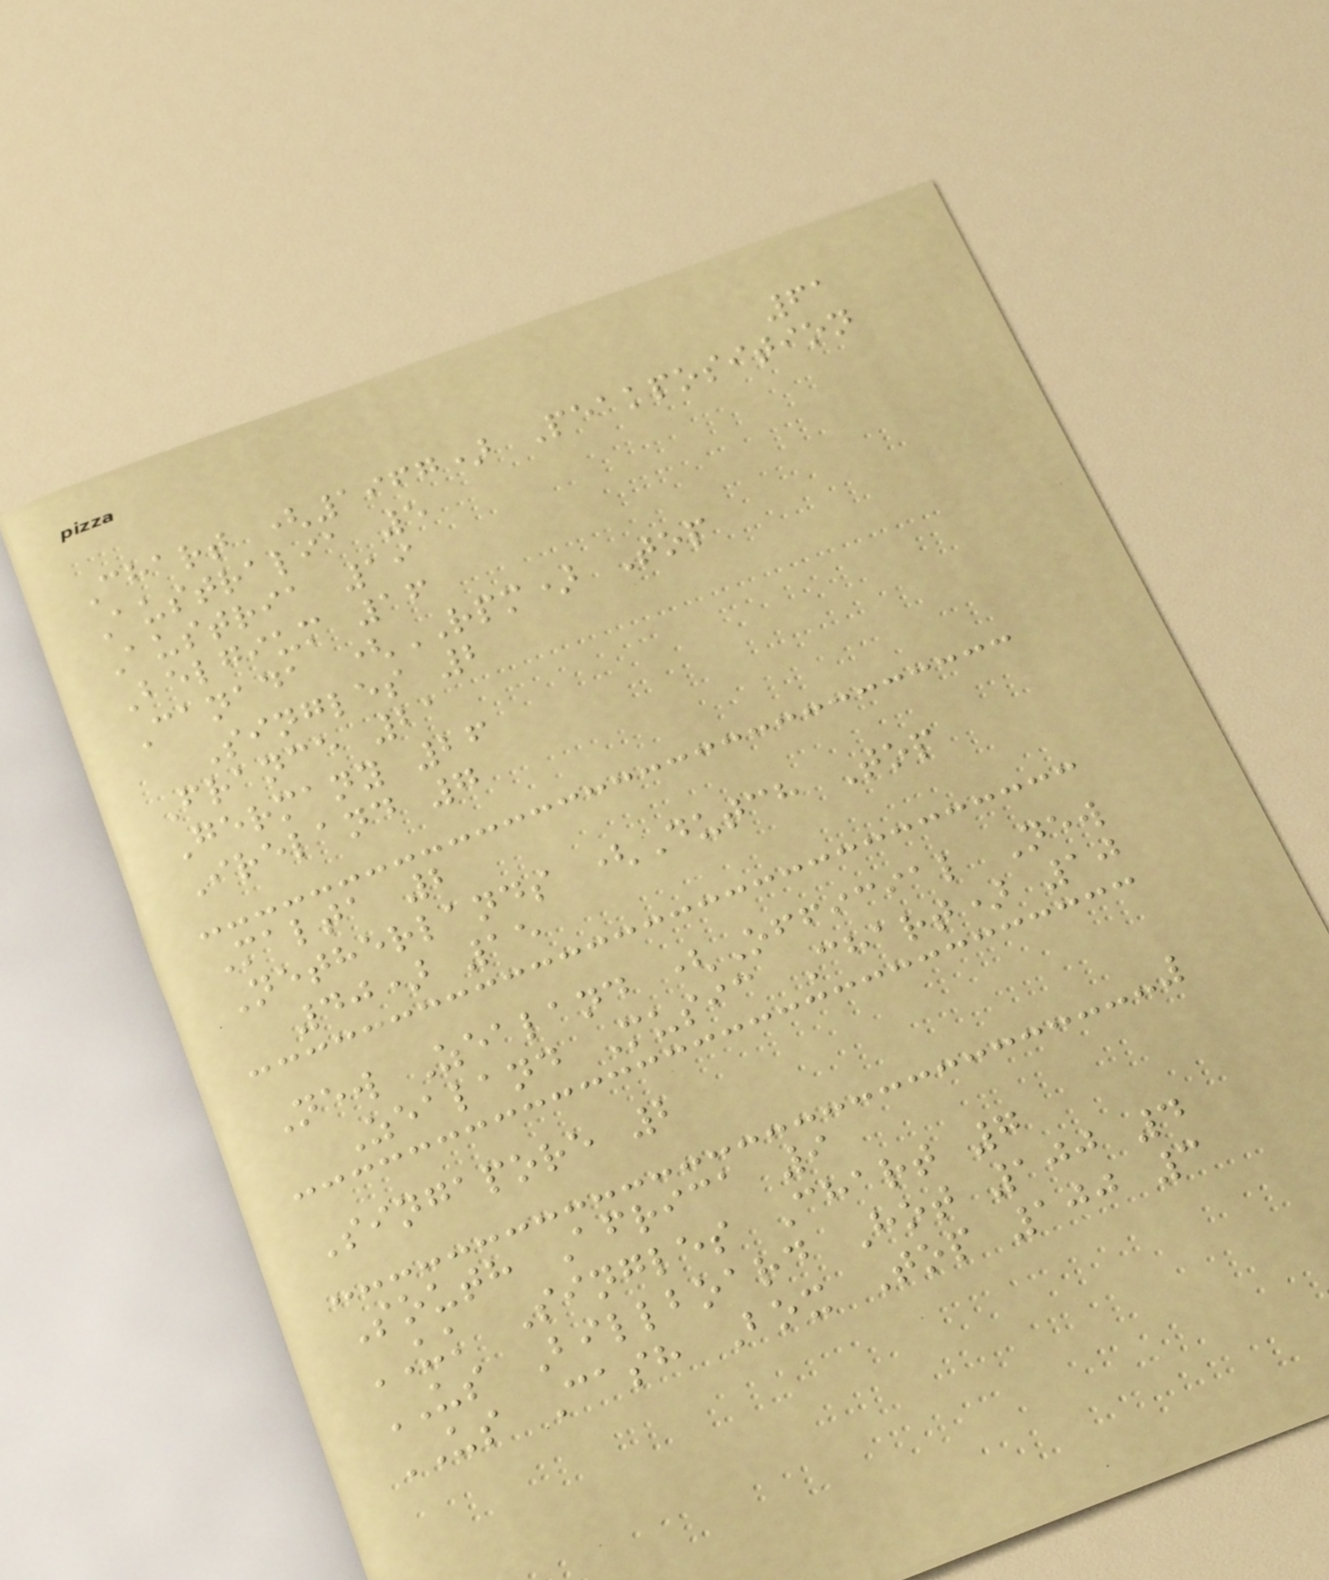61
Chart (1967) Peakposition
Australia 5
Austria 19
Belgium 16
Canada (RPM) Top
Singles 2
France 21
Germany 26
Ireland 7
Malta 2
Netherlands (Dutch Top
40) 15
New Zealand (Official New
Zealand Music Chart) 10
Singapore 2
South Africa 9
UK Singles Chart 7
US Billboard Hot 100 4
US Cash Box Top 100 3
